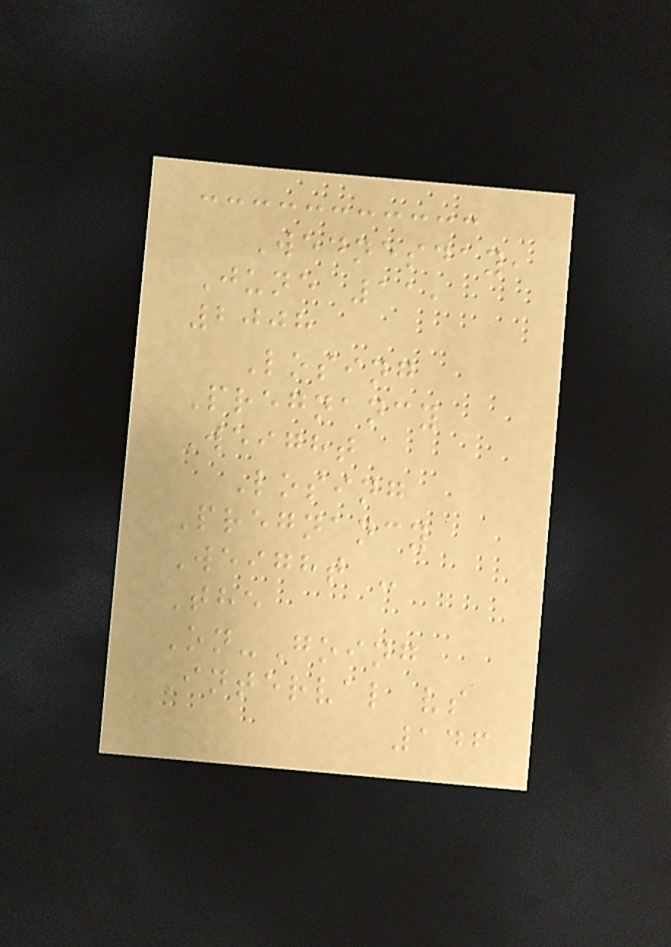Wednesday,
June 11,
2008
Losing
Pregnancy
Weight
Losing
Pregnancy
Weight -
The
On-Going
Interval vs
146
